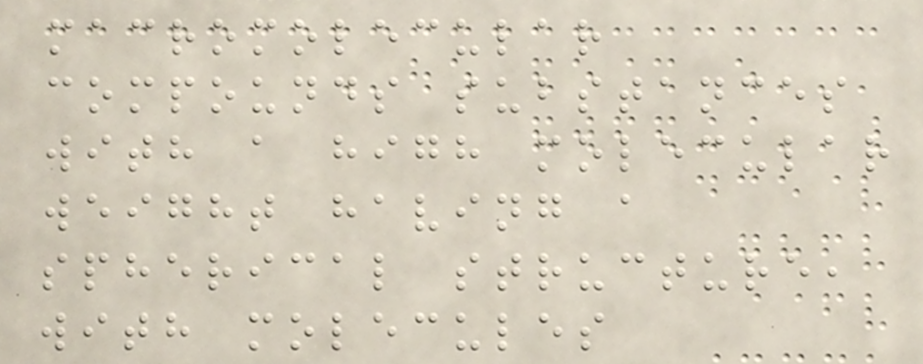macromolecular
compounds substances
with a high molecular
weight having a
spherical structure,
with molecules
